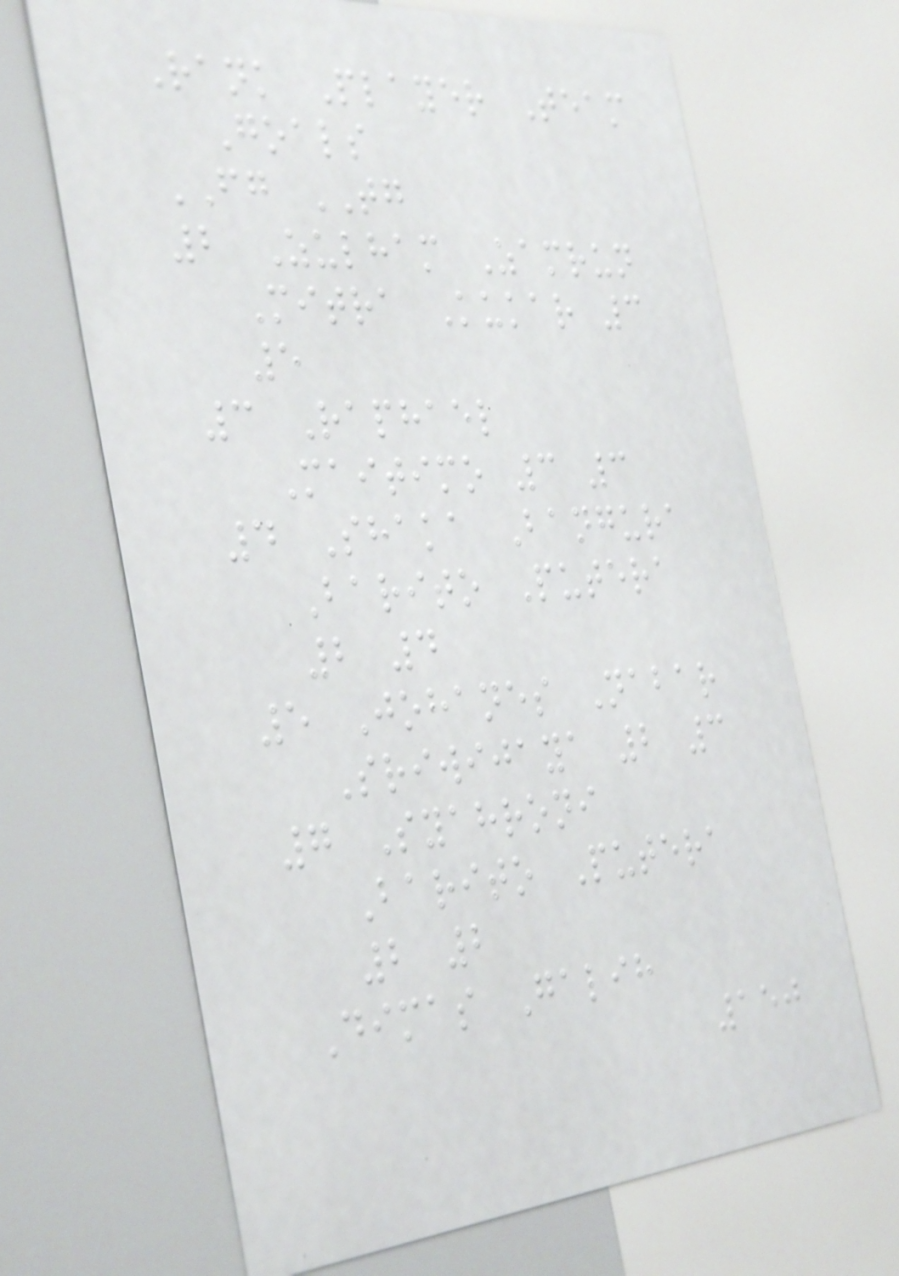Rank Player Team
Goals
FG TG
2 Zulham Zamrun
Mitra Kukar 3
5
3 Raphael
Maitimo 3 3
4 Shaka Bangura
Barito Putera
2 4
5 Johanes Nabar
Sriwijaya 2 3
7 Syahroni
Barito Putera
2 2
Dimas Galih
150
